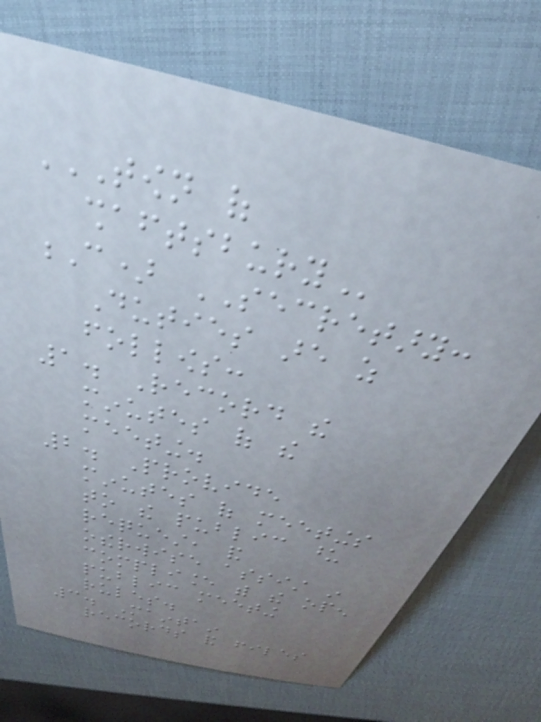TOWN OF
SHAFTSBURY
C) SECRETARY:
Duties are as
follows:
1. Record the
minutes of the
meeting.
2. Provide
minutes of meetings
to the public upon
request, and
otherwise assist in
compliance with the open
public meeting
rules.
3. Maintain
records and files
